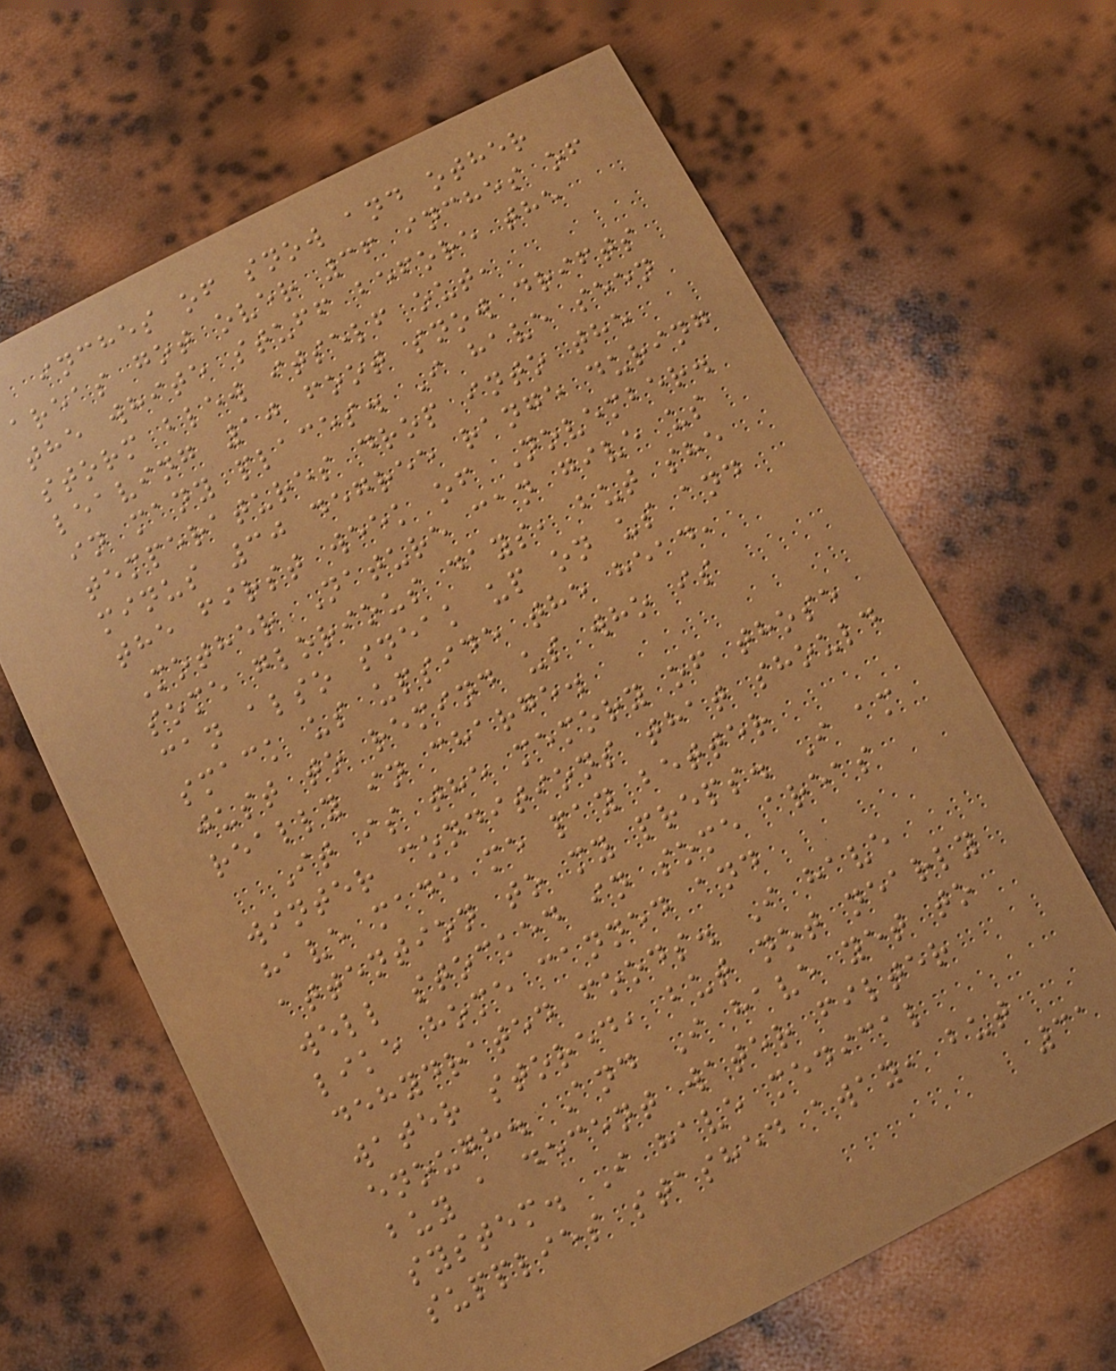inches of snow and other
areas got over 36 inches of
the white stuff before the
storm blew itself out,
leaving 10 foot snow drifts
in many places. I have seen
temperatures drop into the
minus 30 degree range during
the first week of November.
Mother Nature can give us
some glorious days, but she
can also sneak up on us and
smack us upside the head,
just to remind us who is
really in charge.
It is the memory of those
winter conditions that should
have made me pay better
attention to my preps. I am
well stocked in some areas
like home canned and
dehydrated foods. I have
water stored, but not nearly
enough. And I have yet to
buy a decent water filter
system. I have medical
supplies stashed away, but
31
